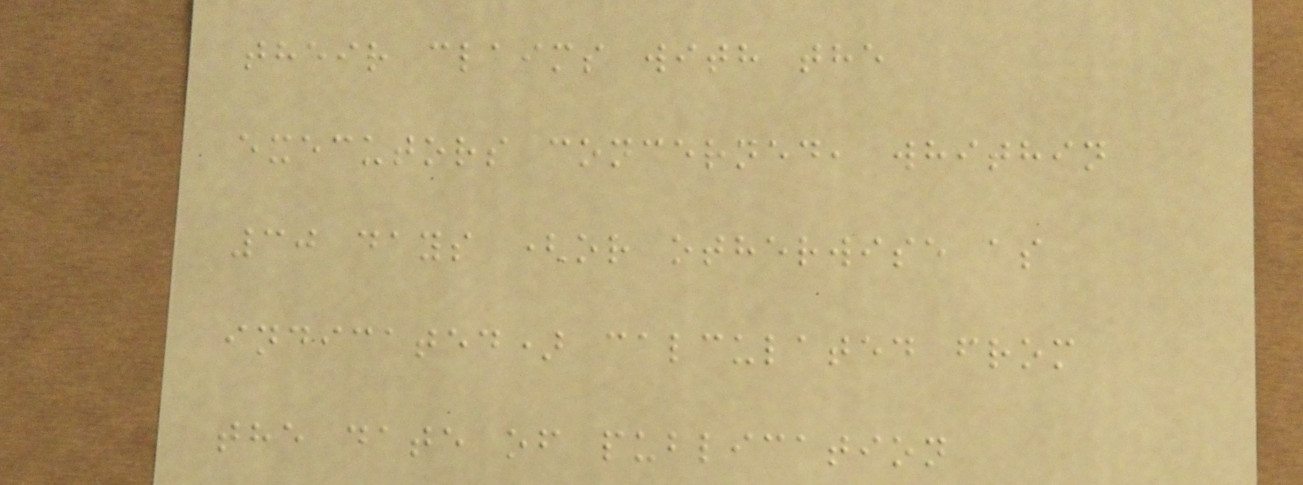their claims with the
executors concerned, whithin
30 days (or otherwise as
indicated) calculated from
the date of publication
